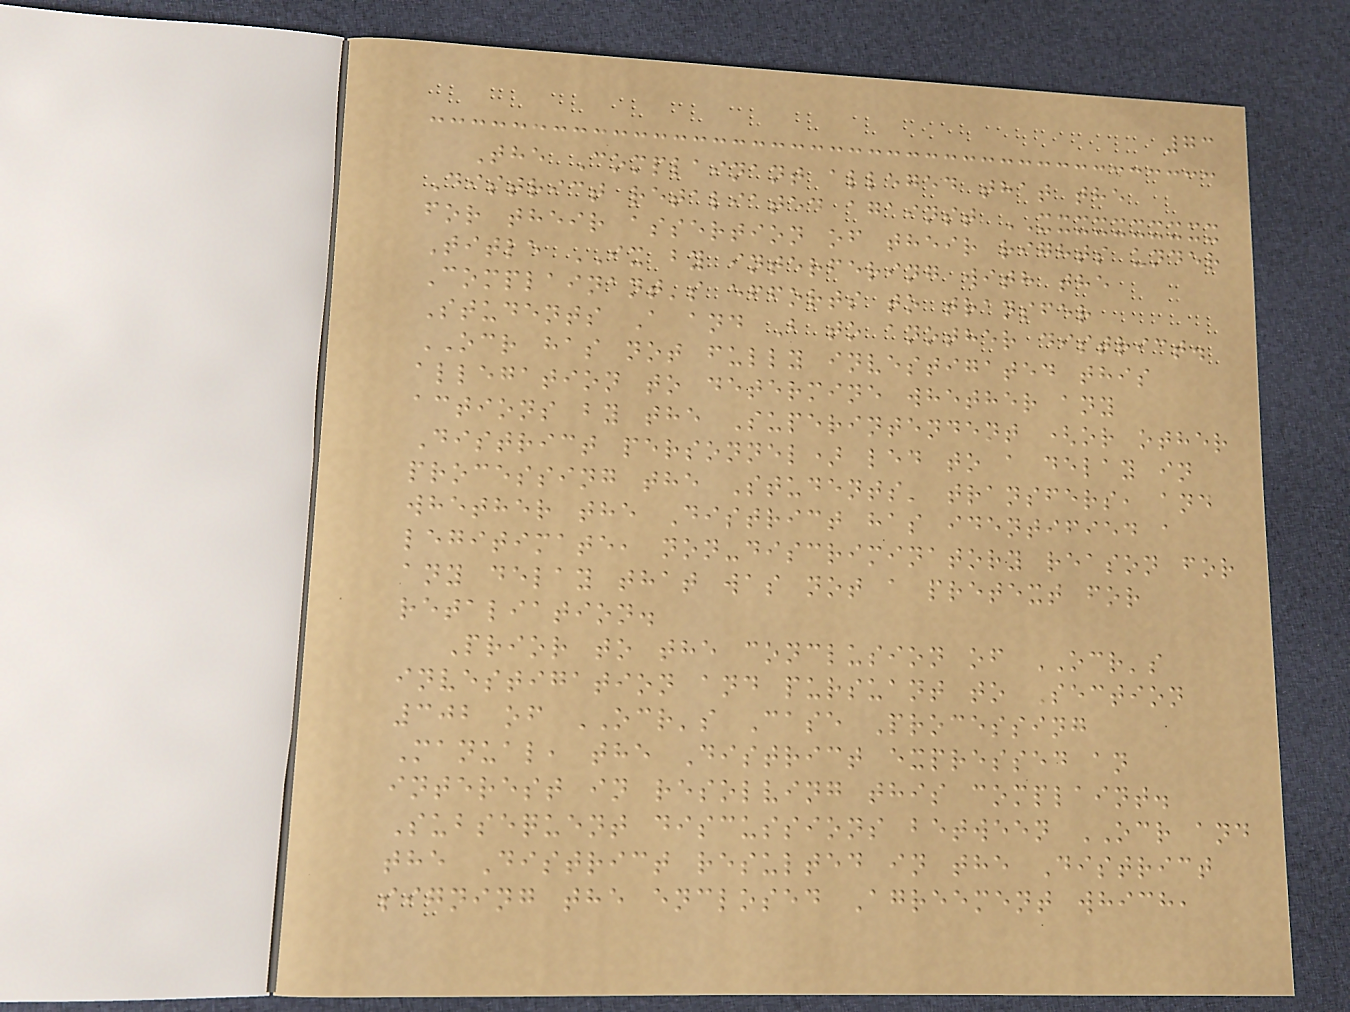73
The Complainant alleged that the
District retaliated against XXXXXXXXXX
for their assertion of their rights under
Title IX by interfering with the
Complainant's efforts to transfer
Students A and B to another district.
OCR has not fully investigated this
allegation to determine whether any
actions by the Superintendent (or other
District personnel) led to a delay in
processing the Students' transfers, and
whether the District has identified a
legitimate, non-discriminatory reason for
any delay that was not a pretext for
retaliation.
Prior to the conclusion of OCR's
investigation and pursuant to Section
302 of OCR's Case Processing
Manual, the District expressed an
interest in resolving this complaint.
Subsequent discussions between OCR and
the District resulted in the District
signing the enclosed Agreement which,
